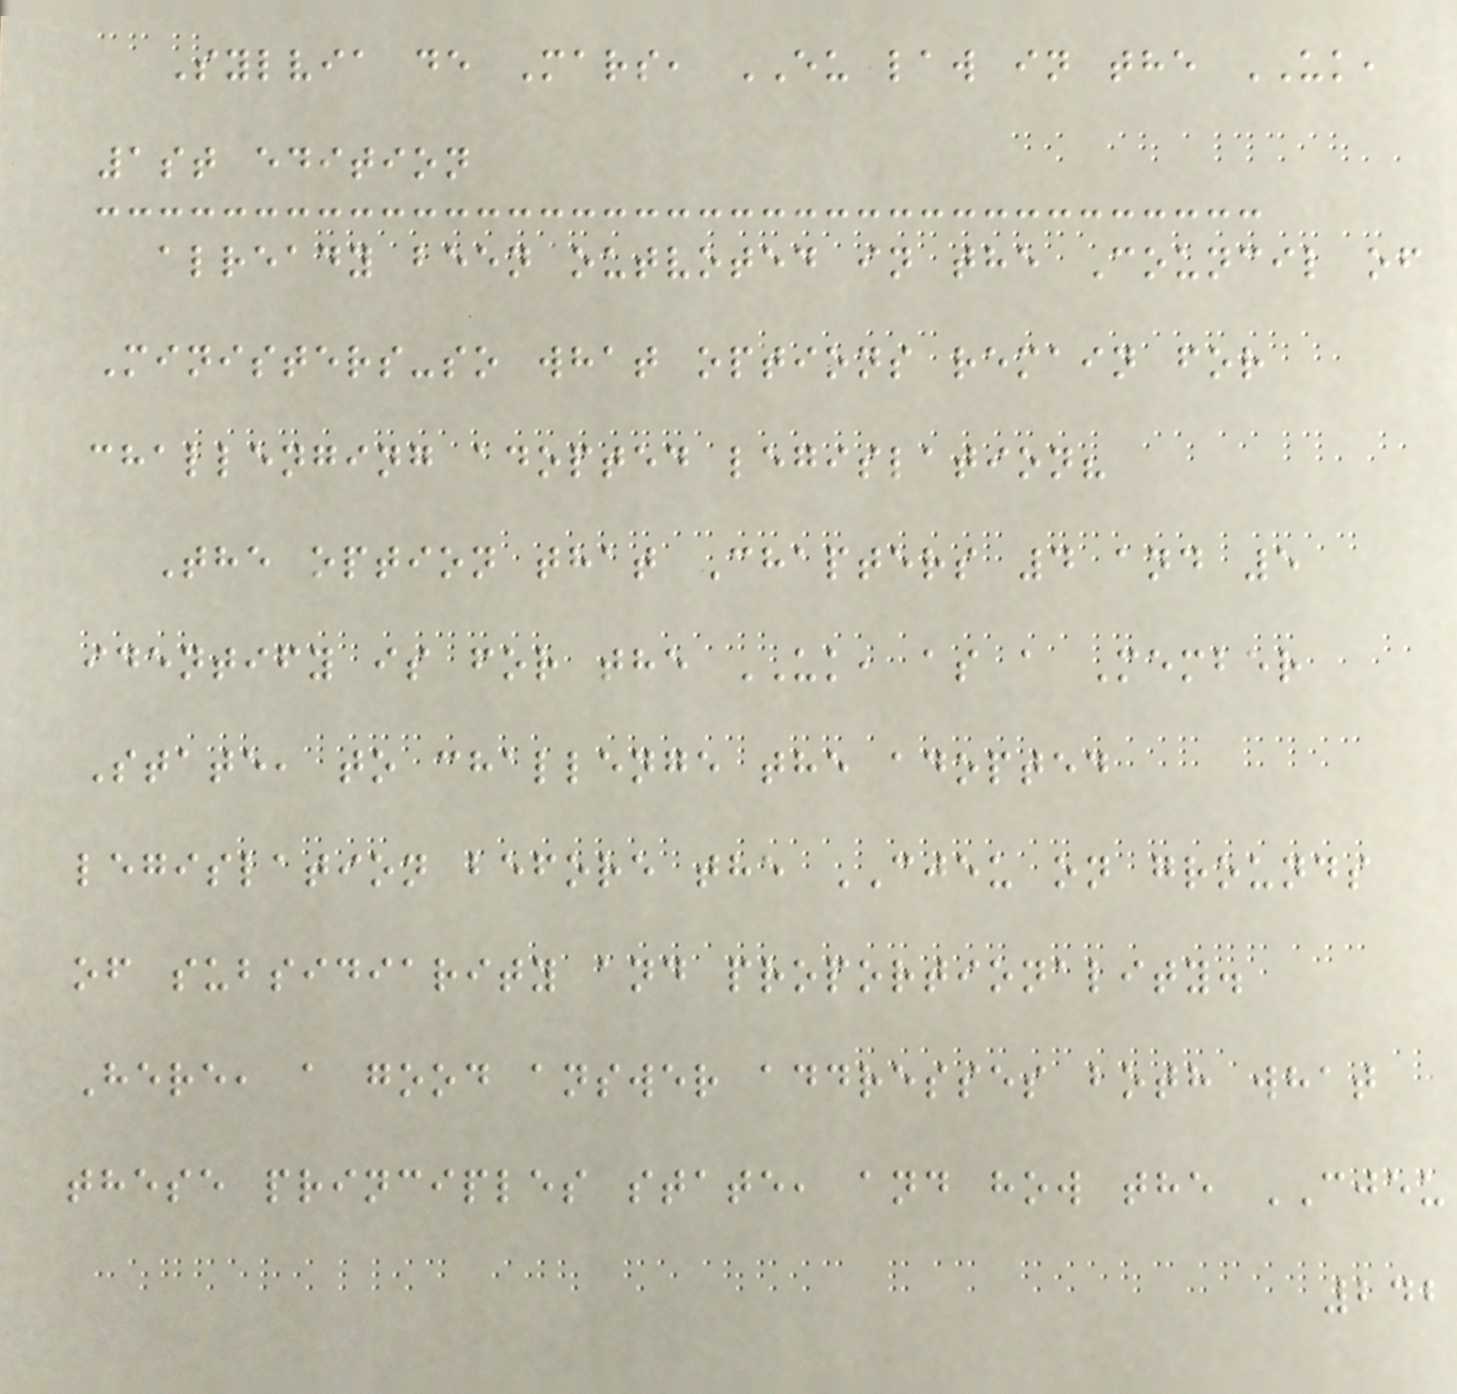Sylvia de Mars, EU law in the UK,
1st edition
already been outvoted in the Council of
Ministers-so what options remain for
challenging adopted legislation?
The option that Chapters 4 and 5
identify is for the UK, as a Member
State, to challenge the adopted
legislation before the CJEU on grounds
of subsidiarity and proportionality.
Here, a good answer addresses both what
these principles state, and how the CJEU
242
